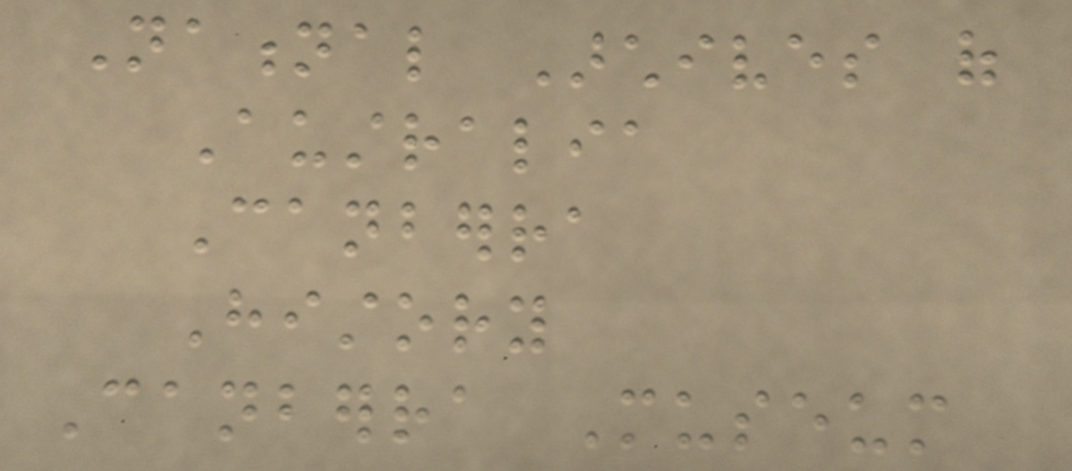National Archives of
Australia
Canberra
History
Canberra Museum
